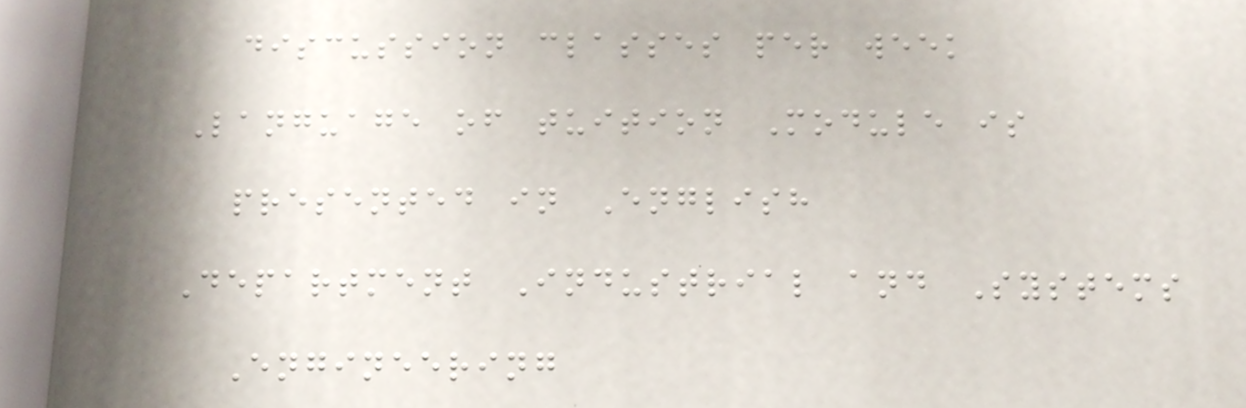discussion classes per week
Language of tuition Module is
presented in English
Department Industrial and Systems
Engineering
